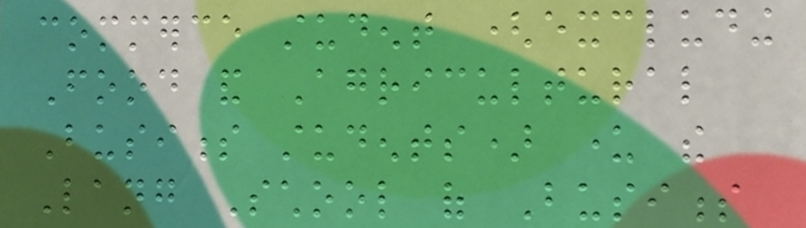commerce student (excluding
Food and Agricultural
Business students) under the
Lang School of Business
